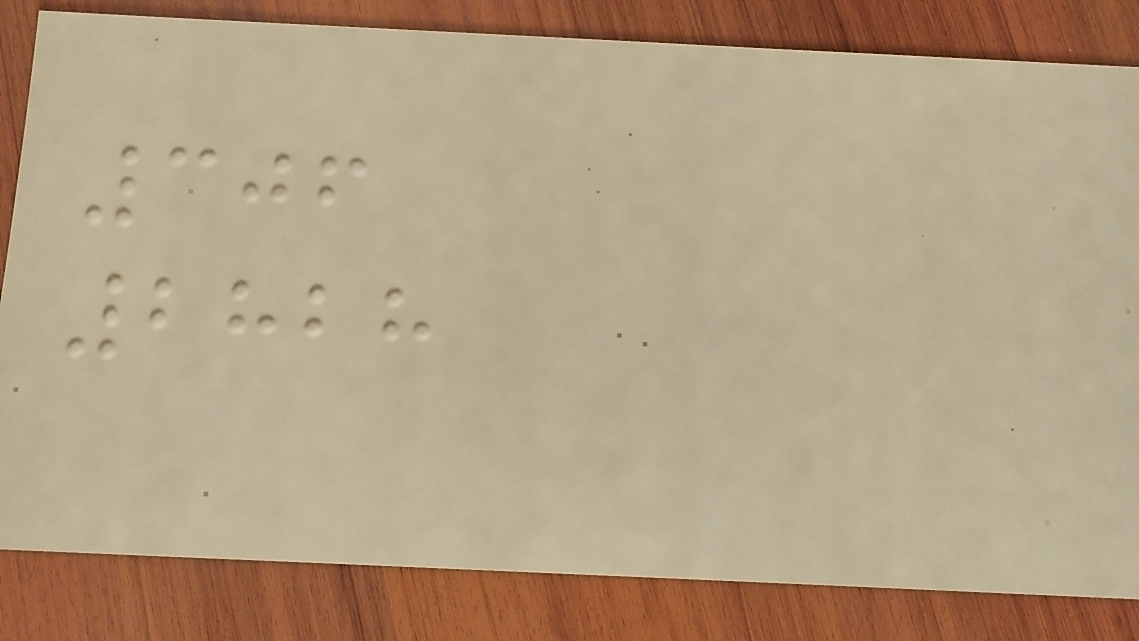306
2828
